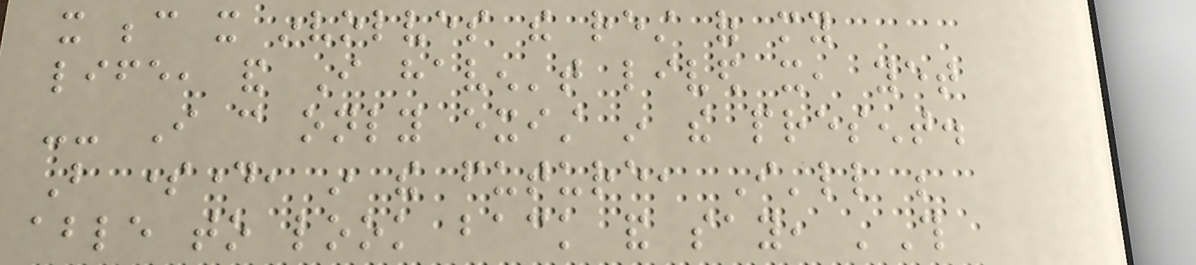it because it involves the rest of my
life, and I haven't lived it, yet
-- I can only exist in the present.
But someday, in the future, I'll be
able to look back and say, 'This
